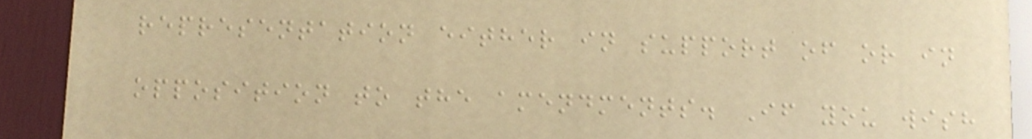representation either in support of or in
opposition to the amendments. If you wish
